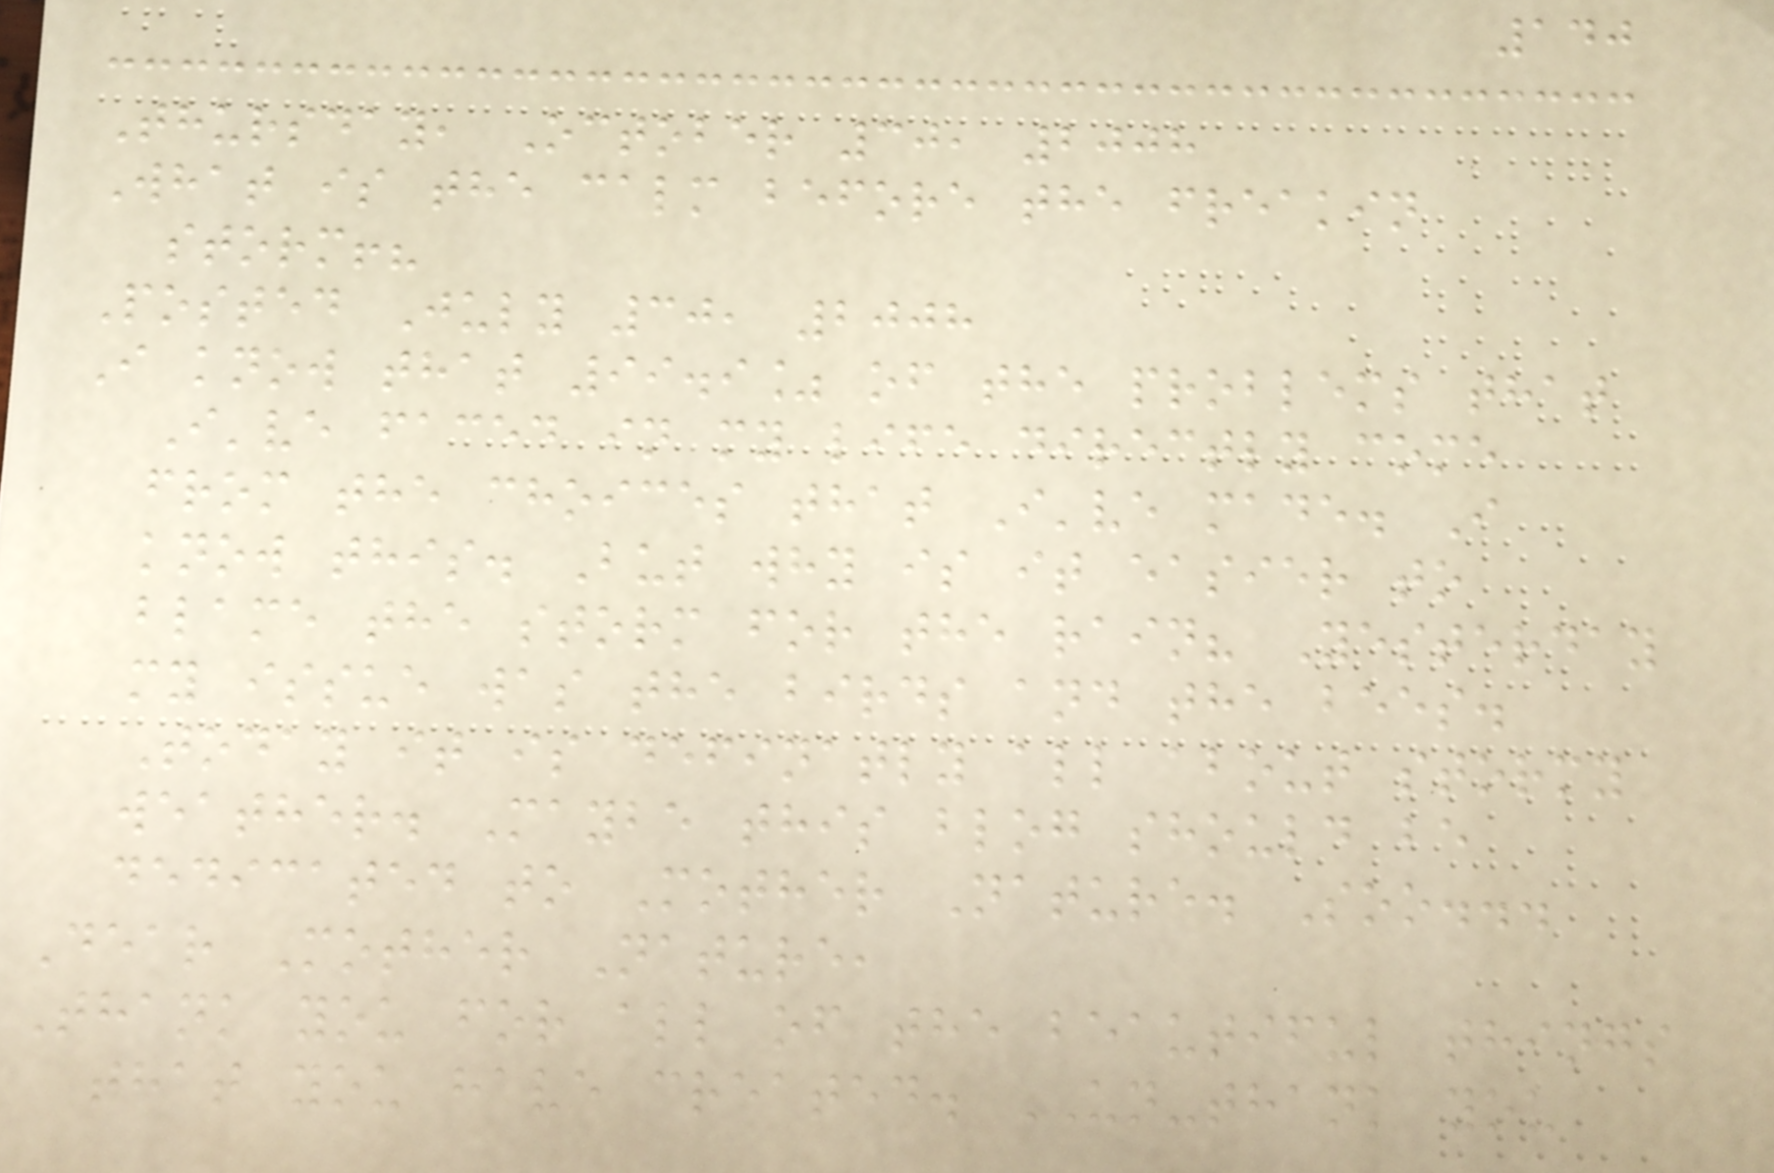140
Thursday, October 30, 2008
What is the calm before the freakin
storm!?
Posted July 30, 2008
I know that 99.9% of the problems that
I've faced in my life directly come
from the choices that I've made. I
know this. But why is it easier to
blame the storm for the rain? Yesterday
my issue was the birds and the bees.
Today it is definatly all about stormy
weather. Maybe this blog should be
dedicated to Mother Nature. Soo...
Dear Mother Nature,
Thank you for all of the beautiful things
that you have created. UN-thank you
